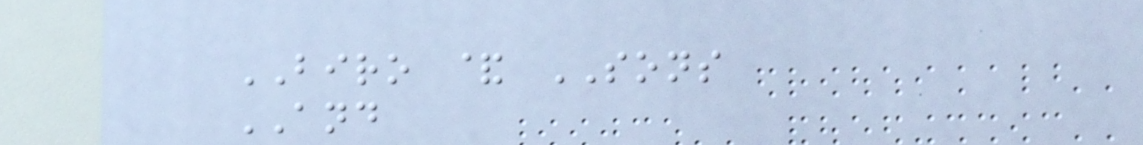BIRO & SONS
AND
